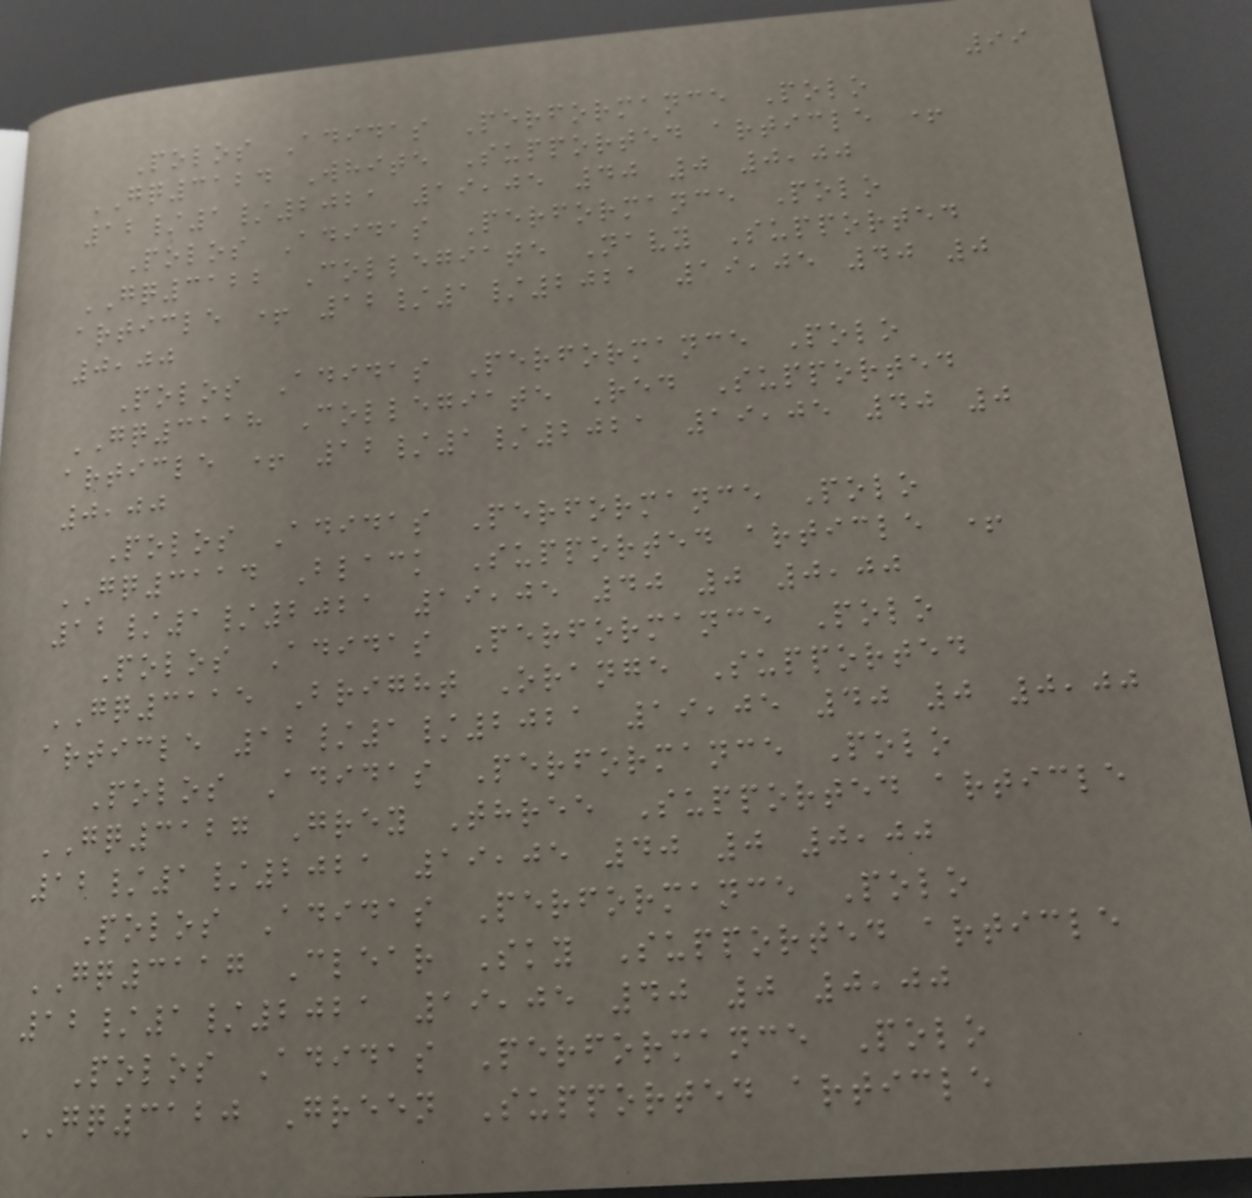99
Polos Adidas Performance Polo
GQ3124 White Supported article +
12/1/2021 19,05 40 0 0,00
Polos Adidas Performance Polo
GQ3122 Collegiate Navy Supported
article + 12/1/2021 19,05 40 0
0,00
Polos Adidas Performance Polo
GQ3118 Collegiate Red Supported
article + 12/1/2021 19,05 40 0
0,00
Polos Adidas Performance Polo
GQ3114 Black Supported article +
12/1/2021 19,05 40 0 0,00
Polos Adidas Performance Polo
GQ3115 Bright Orange Supported
article 12/1/2021 19,05 40 0 0,00
Polos Adidas Performance Polo
GQ3127 Grey Three Supported article
12/1/2021 19,05 40 0 0,00
Polos Adidas Performance Polo
GQ3117 Clear Sky Supported article
12/1/2021 19,05 40 0 0,00
Polos Adidas Performance Polo
GQ3120 Green Supported article
